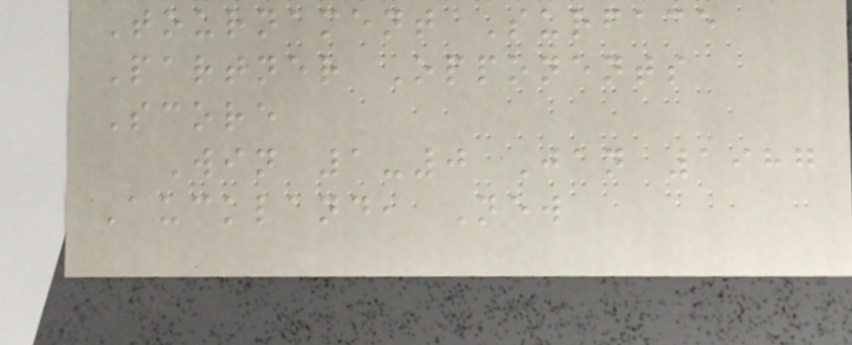Tournament Surface
Partner Opponents
Score
Win 1-0 Jan 1987
Auckland, New
